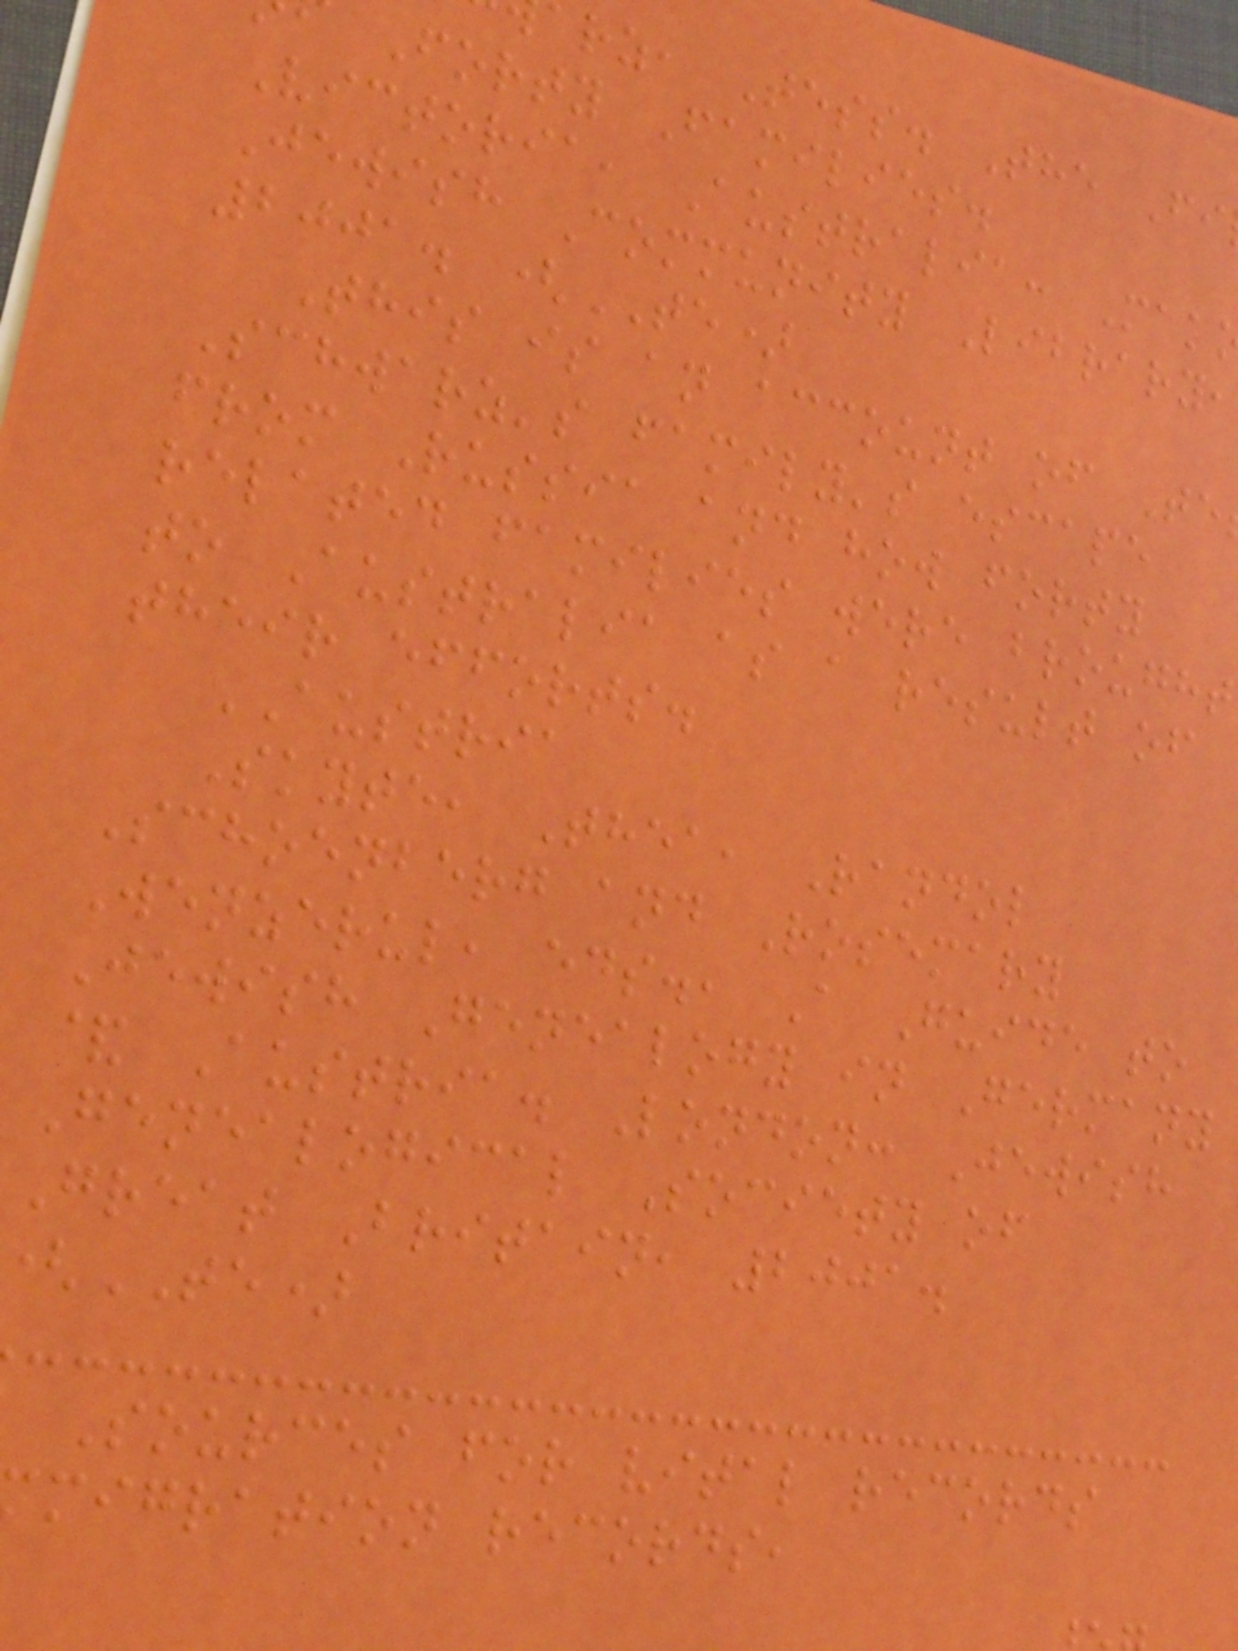rz, Tess. The Fi
Forty Families.
Victoria, Australia: Mak
Jewish Community Library,
2001. (TE)
This is an account of Te
Schwarz's family's escape
from Russia and how forty
related families were brought
to Australia as a result of
their efforts.
AUSTRIA
Skyte, Thea, Randol
Schoenberg and Rosemary
Wenzerul, eds., A Guide to
Jewish Genealogy in Germany
& Austria. London: Jewish
Genealogical Society of
Great Britain, 2001.
TE)
Sources for vital records
migration records,
